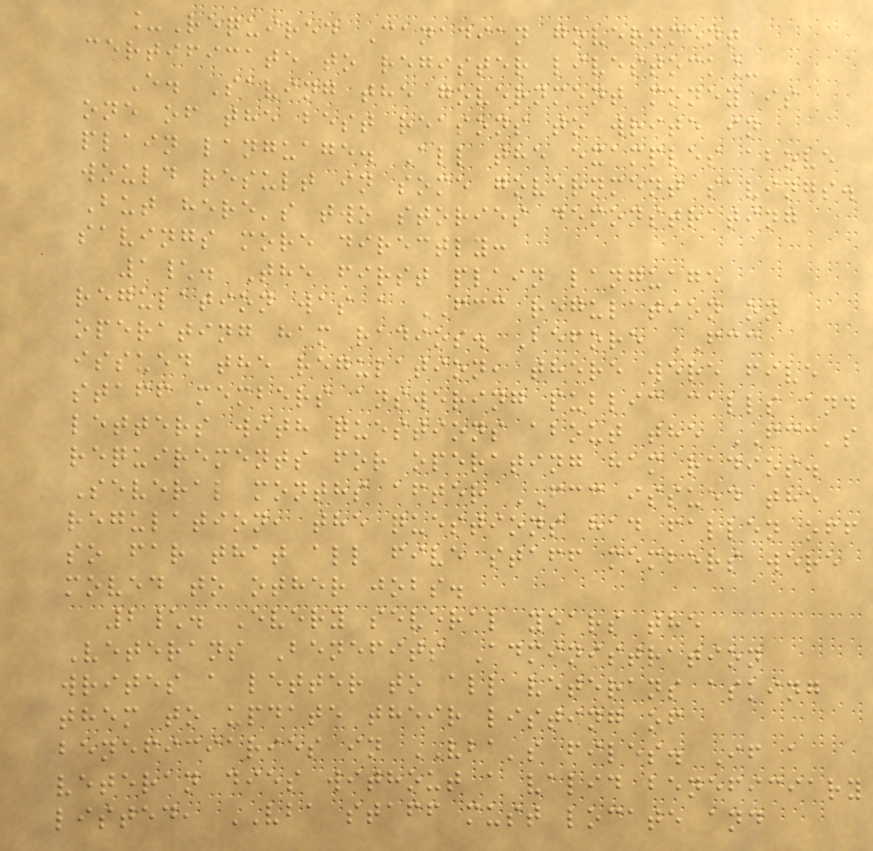_Required Canadian government
certificate to register livestock_
E. Saving the government money is
one of the best reasons to write in
plain language. All the examples above
would result in some government savings.
But here's two stories demonstrating
savings more directly:
1\. The first plain language
regulation was a FCC regulation on
operating ham radios. Before FCC
issued the regulation, there were five
staff members answering public calls and
letters with questions about the FCC's
requirements for operating ham radios.
Several months after FCC issued the
regulation, the questions had fallen off
so far that all five staff members were
moved to other jobs.
2\. Every several years the
Veterans Benefits Administration
writes a letter to all veterans asking
them to update their listing of
beneficiaries in VBA's files. If a
veteran dies without a valid beneficiary
listed, VBA staff must locate and
